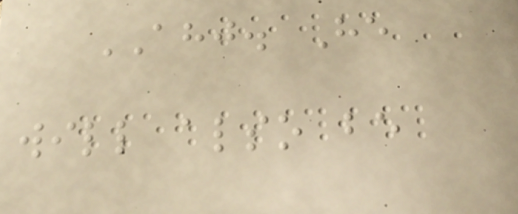AHJ. He
will also be
